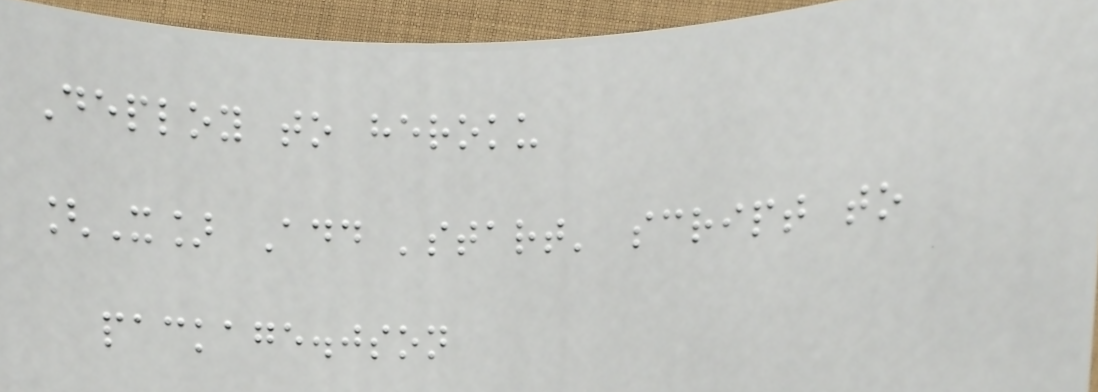Deploy to heroku
[X] Add 'start' script to
package.json
